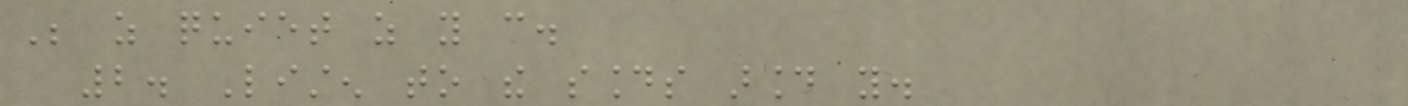Be as quiet as you can.
2. Listen to the sounds around you.
